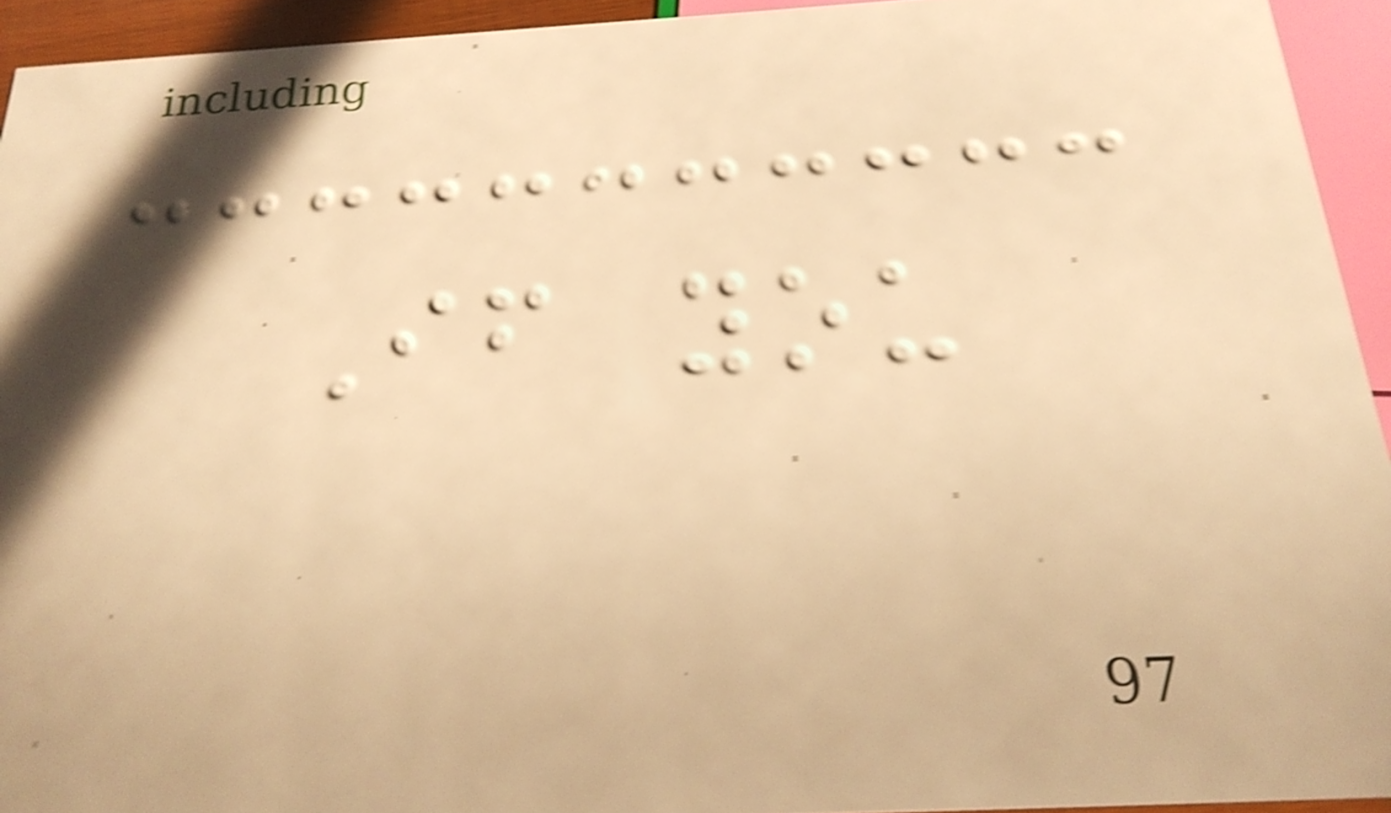If you
